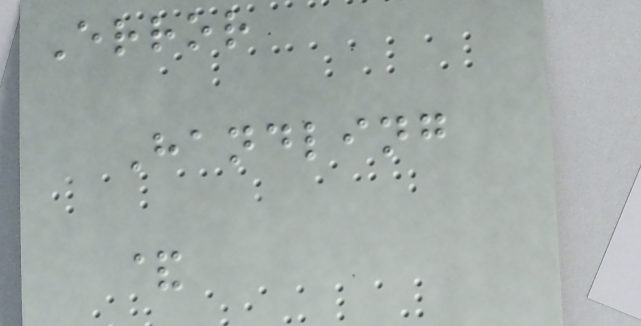Error
Handling
&
